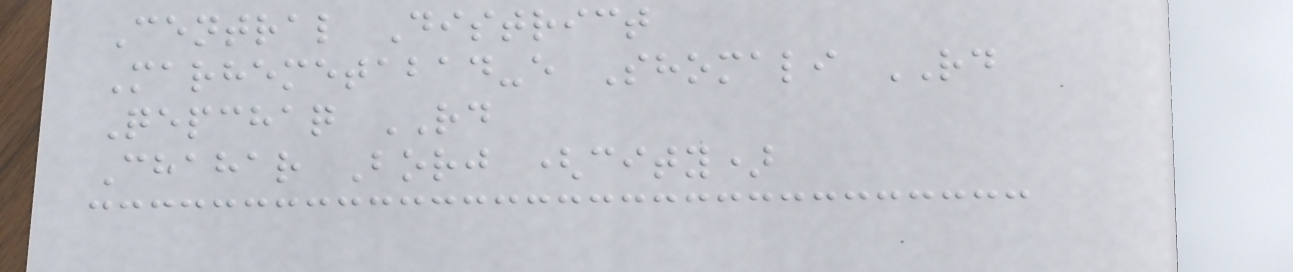Central District
Marhemetabad-e Shomali RD
Qepchaq RD
Chahar Borj (city)
